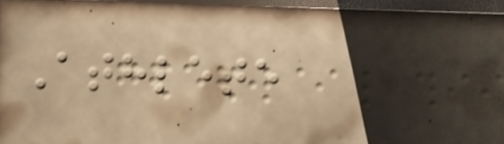Athlete
